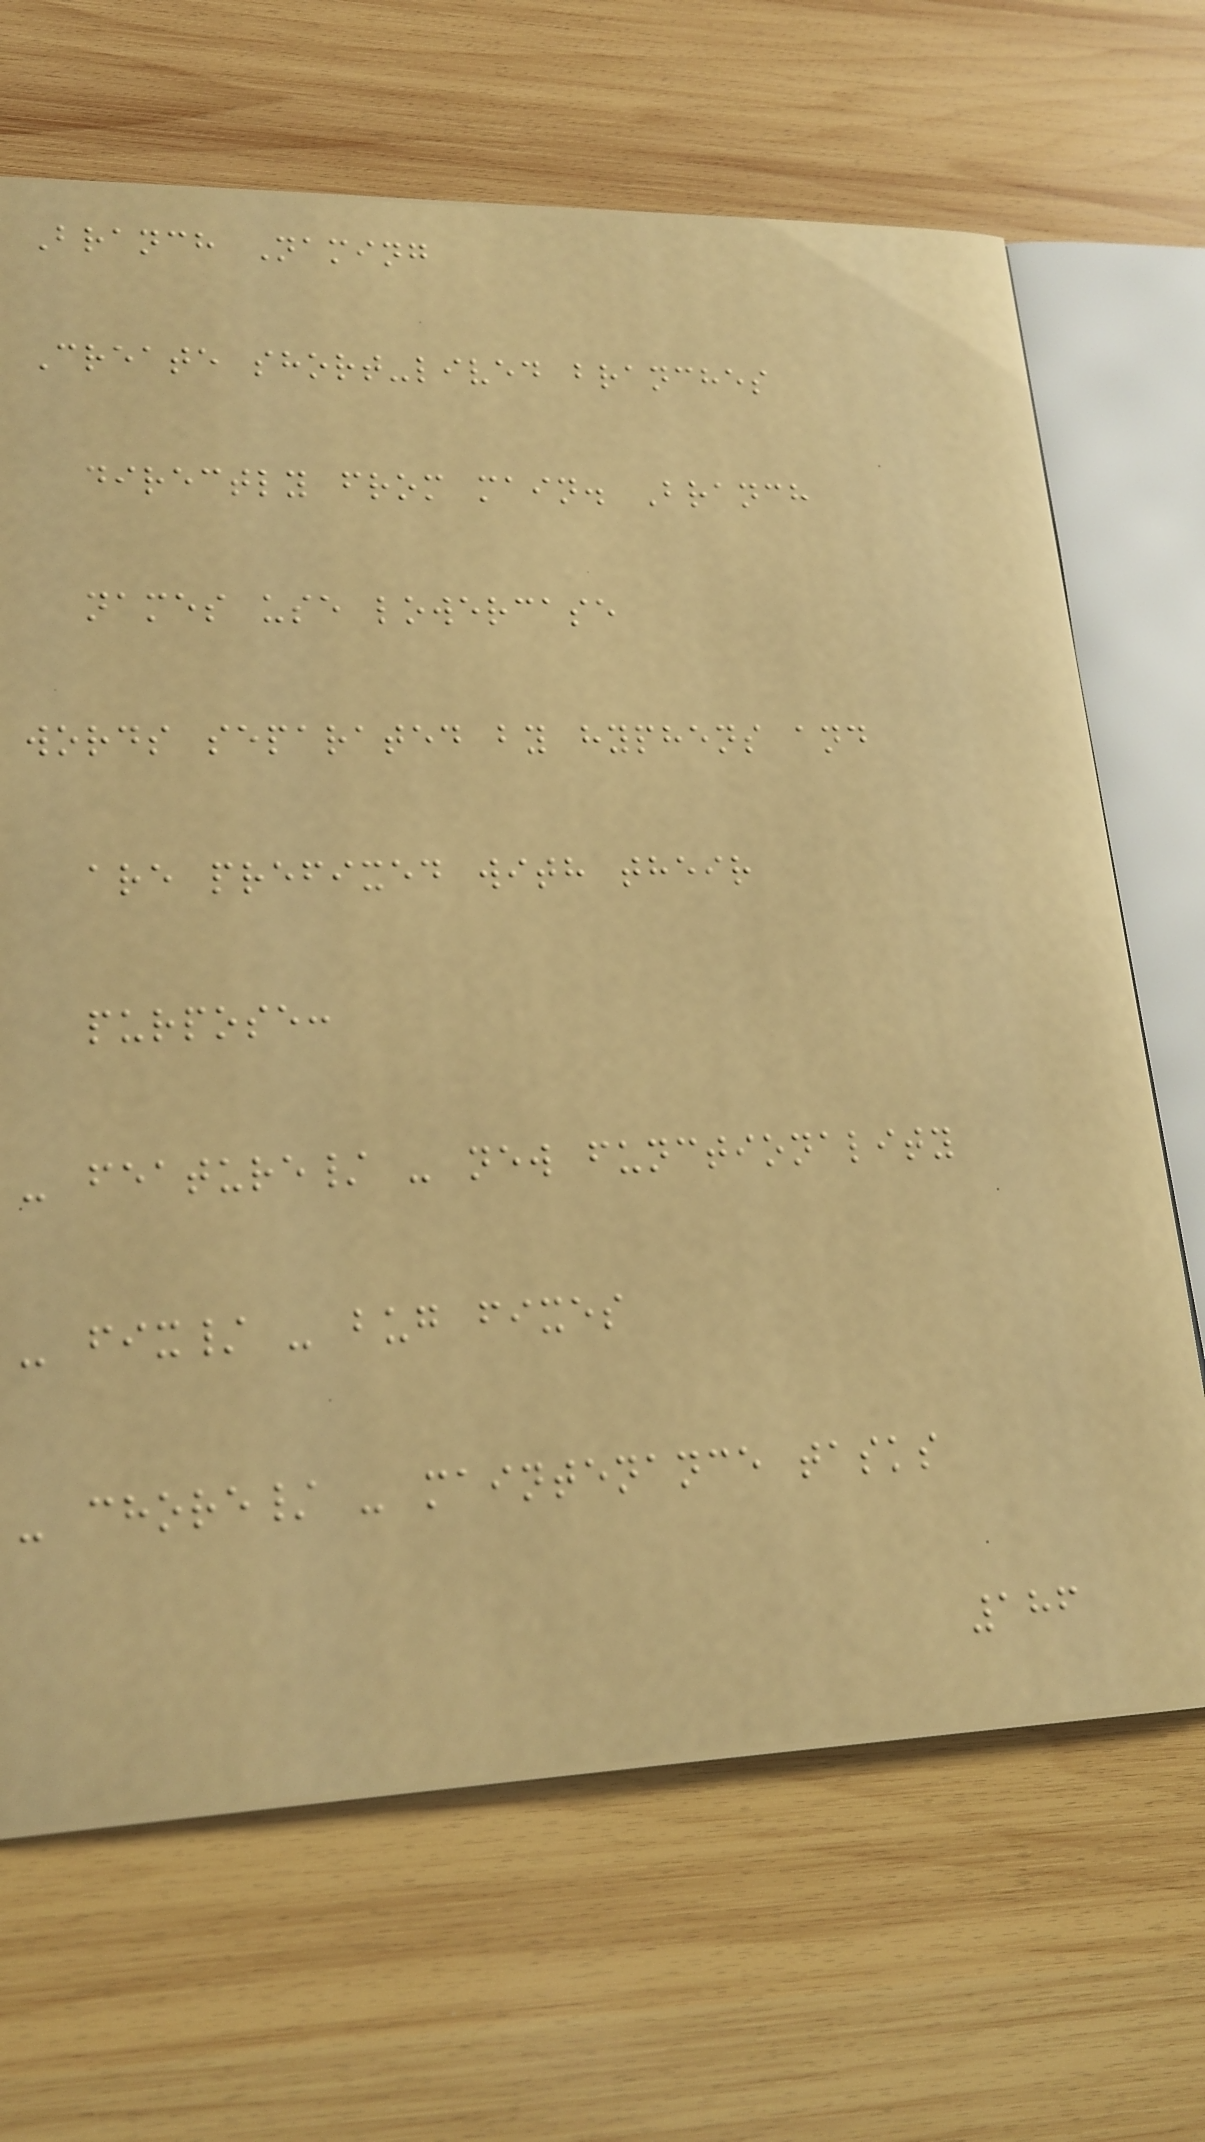Branch Naming
Create short-lived branches
directly from main. Branch
names use lowercase
words separated by hyphens and
are prefixed with their
purpose:
- feature/ - new functionality
- fix/ - bug fixes
- chore/ - maintenance tasks
186
